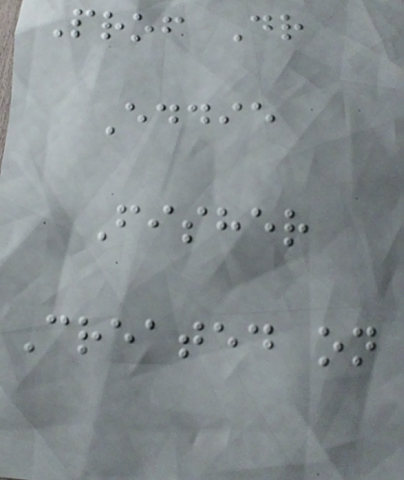Prof Dr
Eddie
Fisher
Created on
